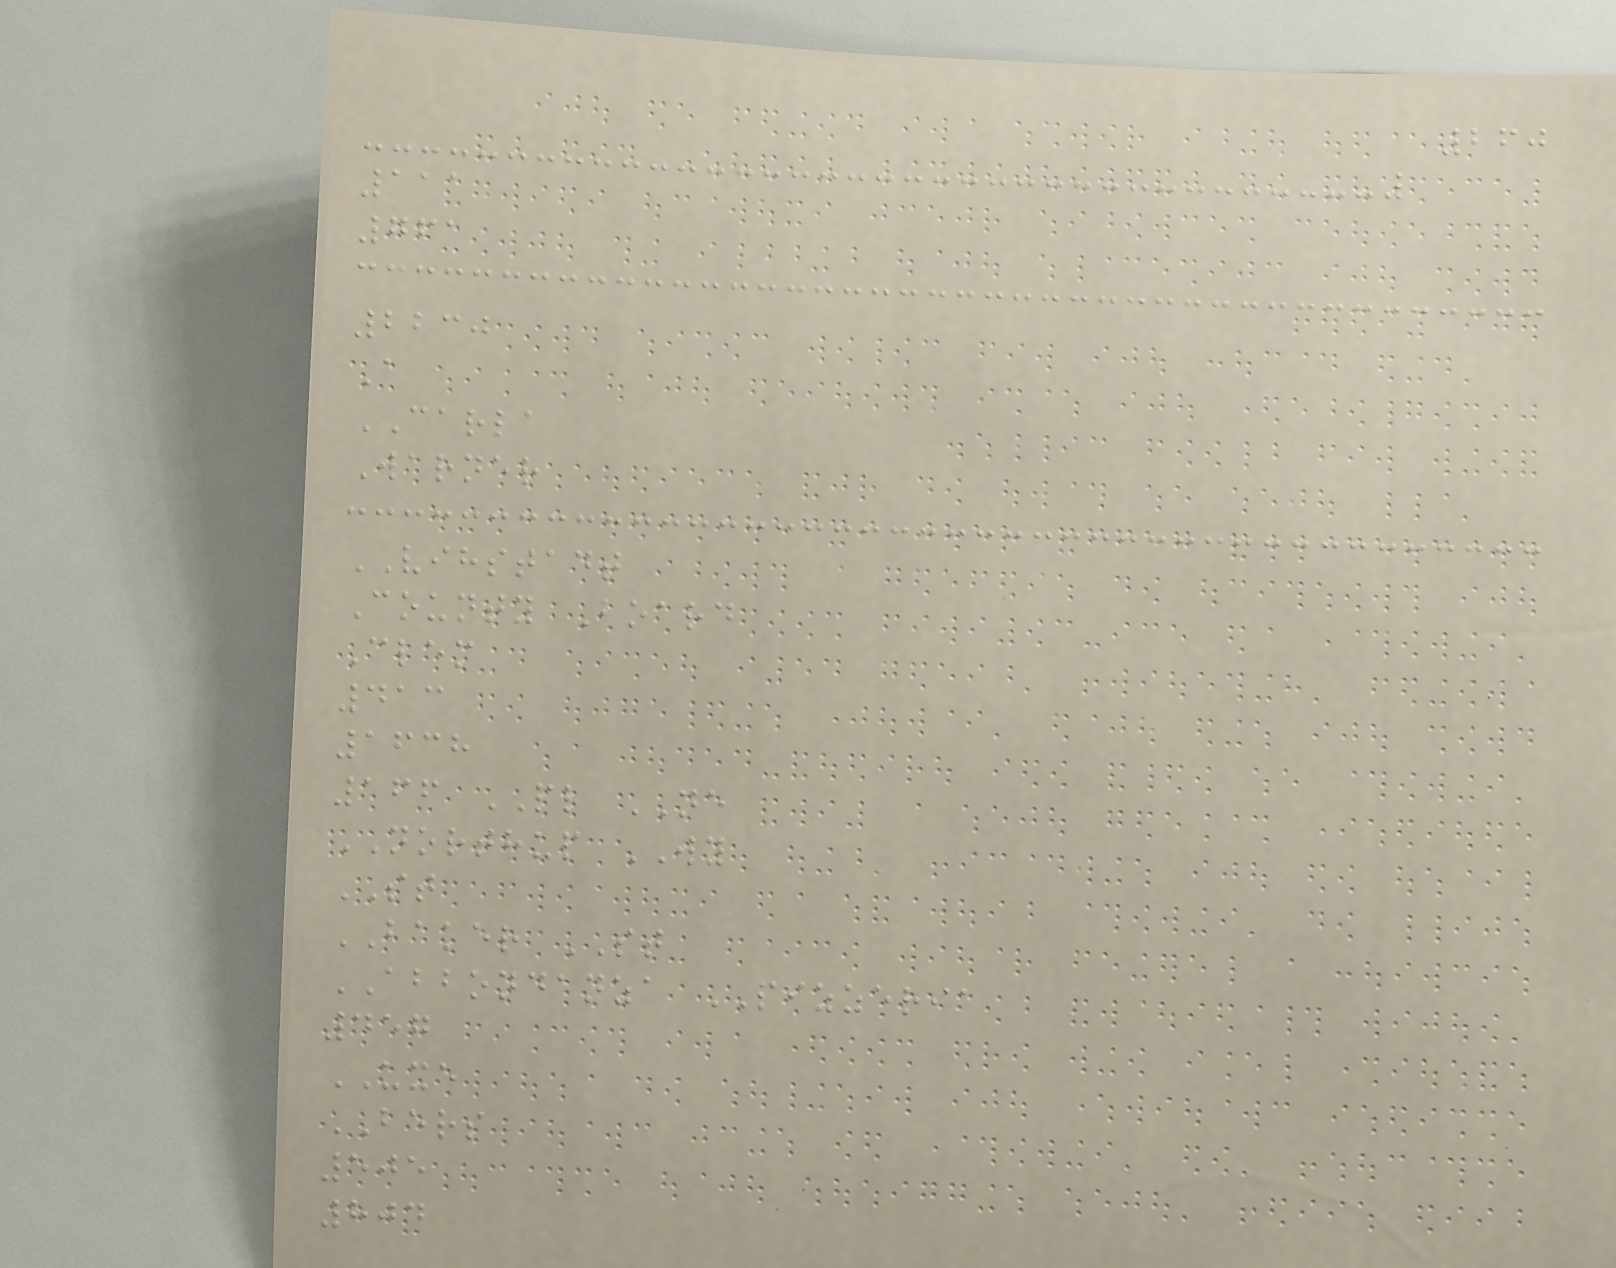260
111
761
2230
A
CARLA
Warner
VIHSTADT
County Board
Clem
413
1638
166 PL NE
NORTHUP WY
ST
BAKER ST
ABBONDANZA PIZZERIA
457
UXE
BERS
505
804
